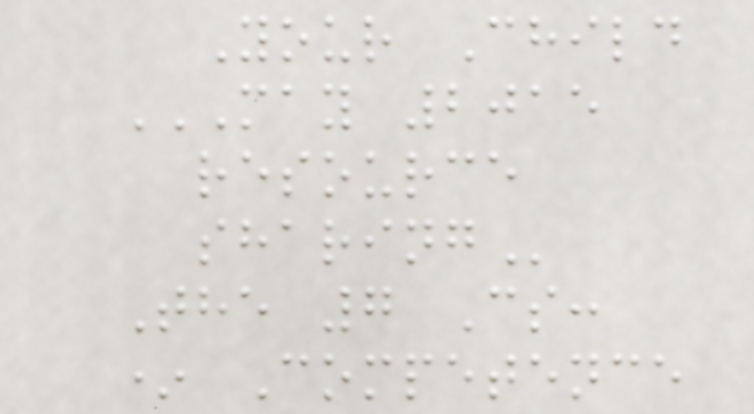Your Child
MAY 2015
RESOURCE
SHARING
The 7 Cs:
* Competence
